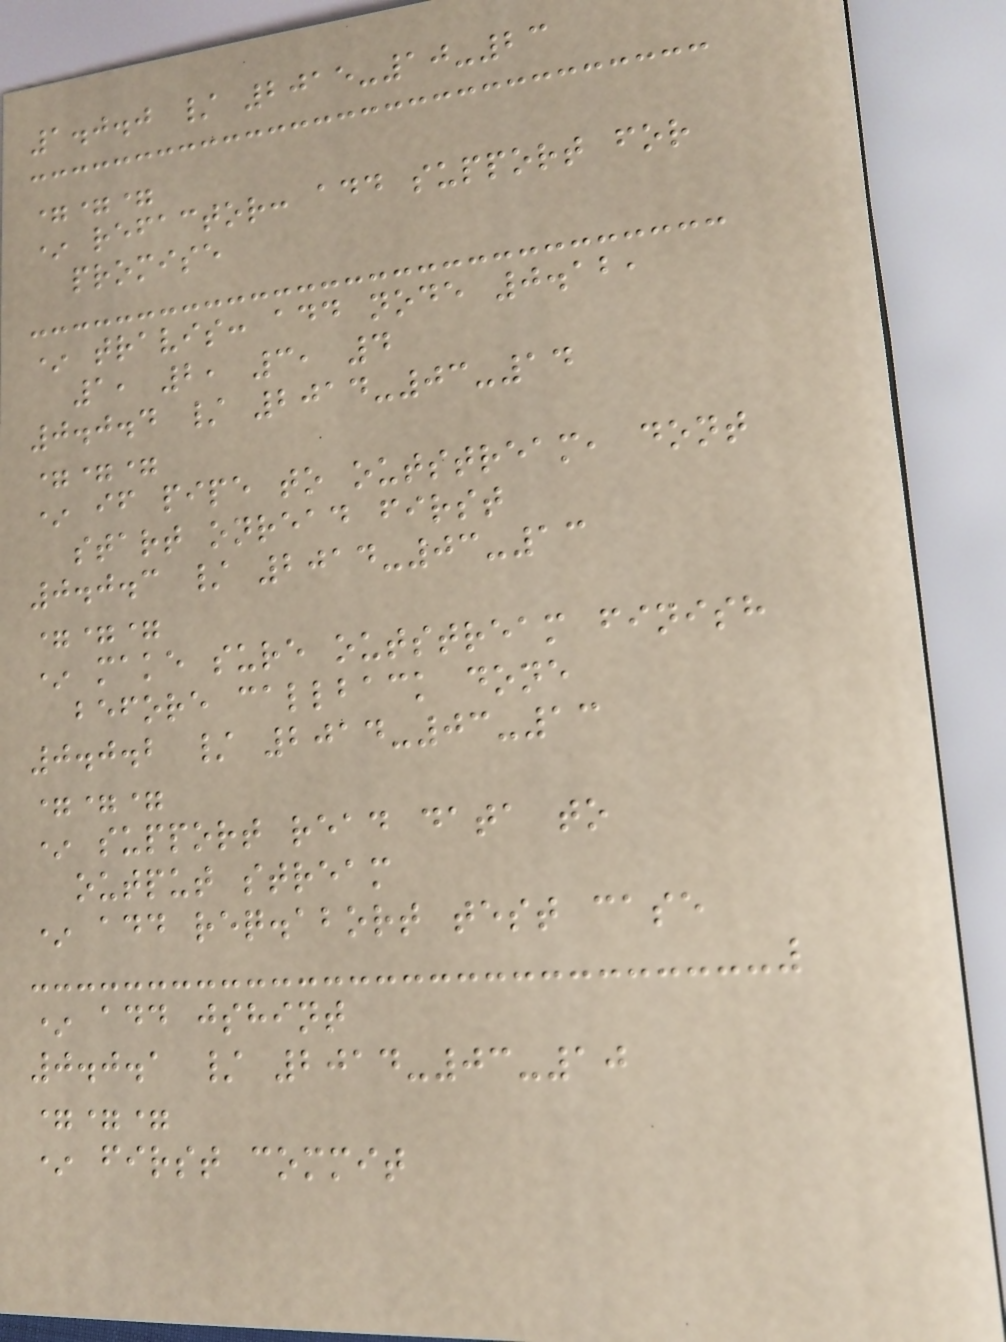1.0.0 / 2015-10-23
===
* refactor: add support for
promise
* travis: add node 0.12,
1, 2, 3, 4
0.0.4 / 2014-03-14
===
* if pipe to outstream, dont
start onread first
0.0.3 / 2014-03-13
===
* make sure outstream finish
before callback done
0.0.2 / 2014-03-13
===
* support read data to
output stream
* add req.abort test case
* add jshint
0.0.1 / 2014-03-10
===
* first commit
